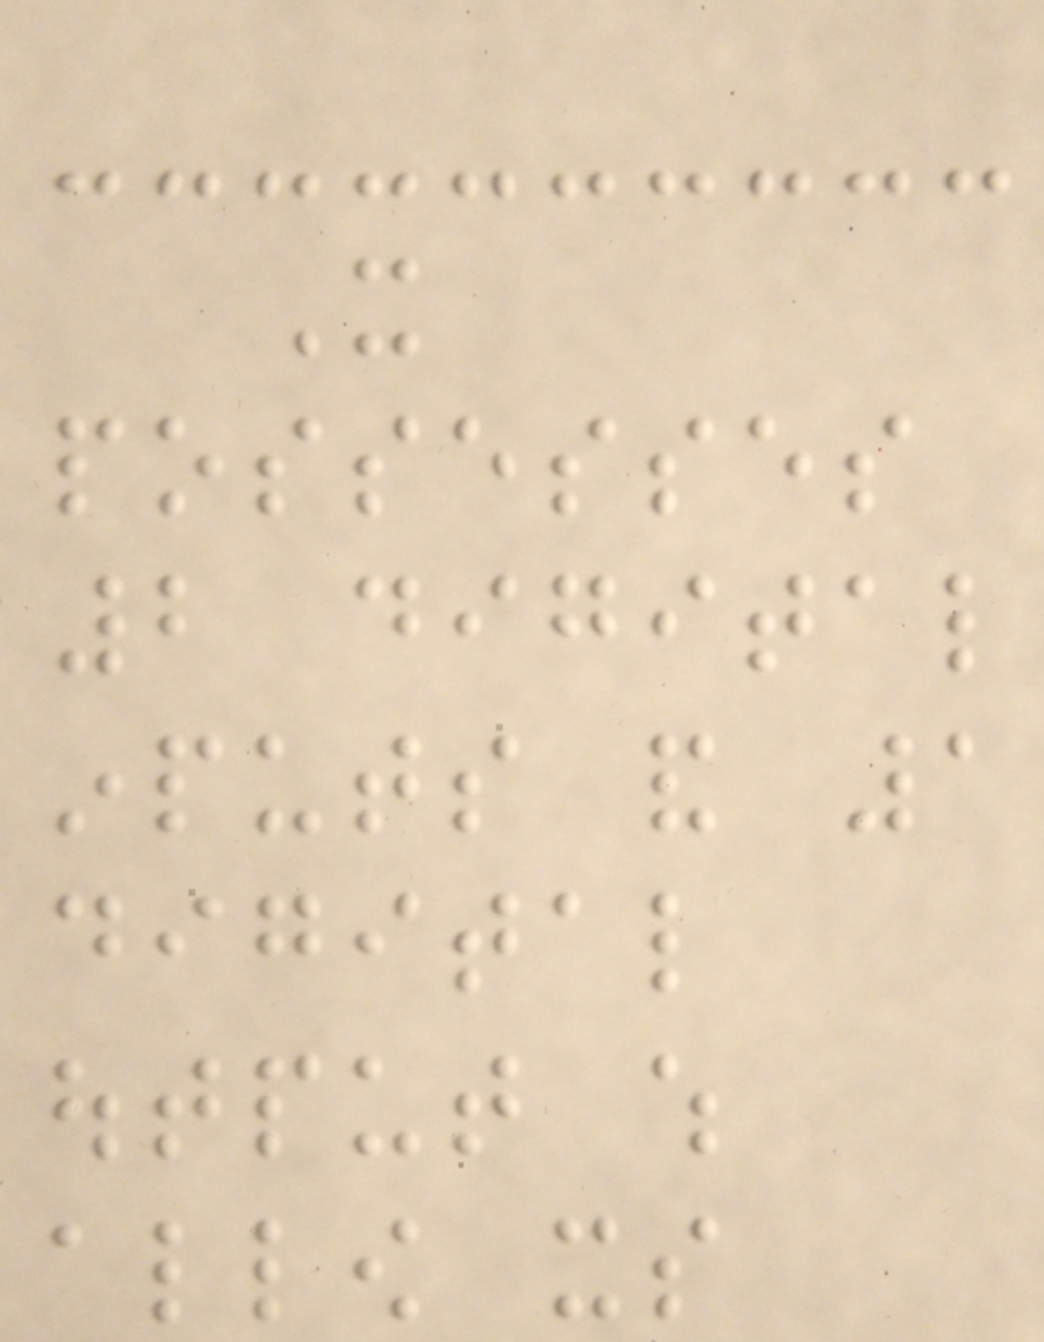It
possesses
2 digital
inputs and 1
digital
output which
allow its
